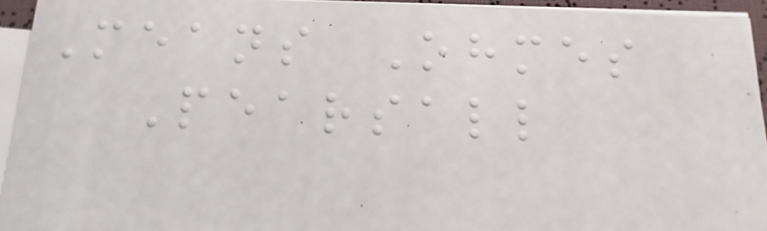Means Ohmes
Pearsall
